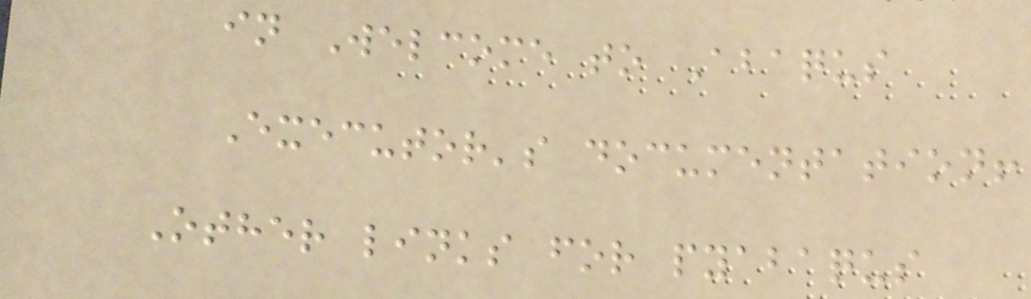in Welcome to Abaqus
Executor's documentation!
Other links for pyabaqus
